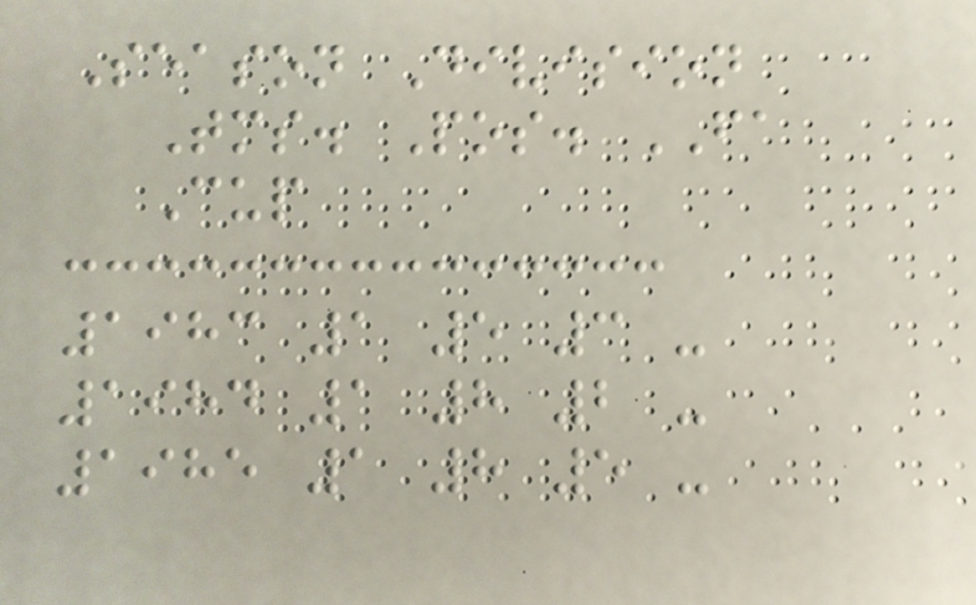Season Division
Tms. Pos. FA
Cup
1983 1 5 3 -
1984 1 8 2 -
1985 1 8 5 -
